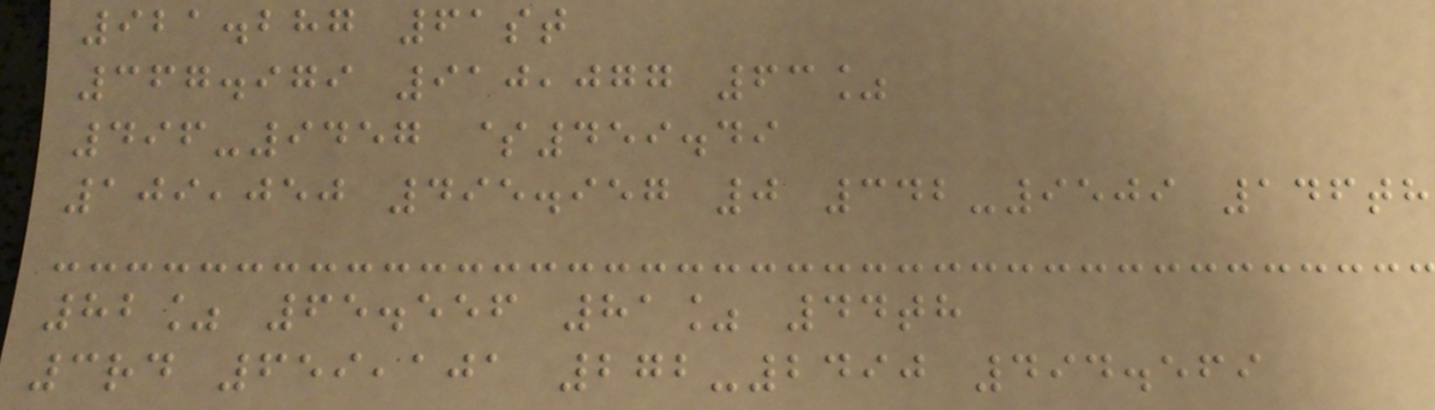921.287 61st
367.979 910,077 63%
496-9457 $459.49
109,050 495.957 0 342-9509 146th
82% 65.556 81% 44th
3rd 659,101 272-2490 494.569
